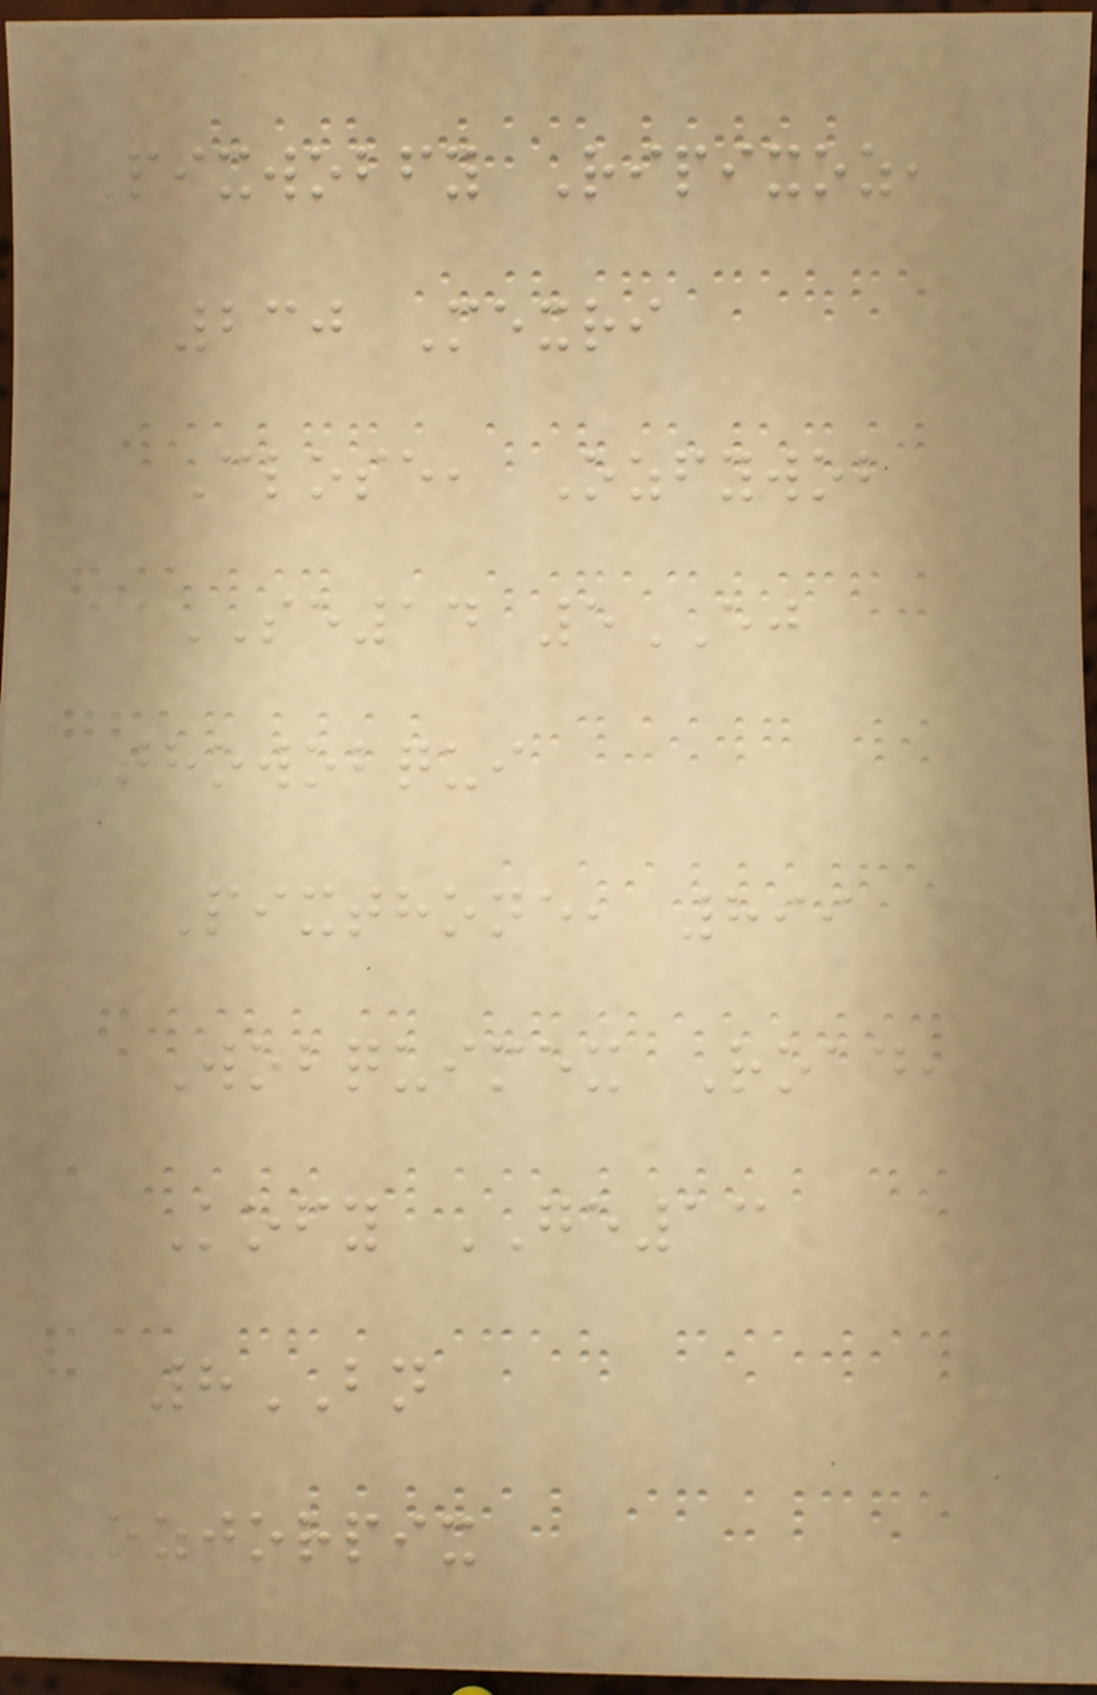Pixwobfy Ripixoz,
230 Mexri
Close, Ozfywob
SE14 5EJ
Thowobqui
Pixthone, 899
Wobquimex Road,
Kofy GE13
8BN
Ozjorpix
